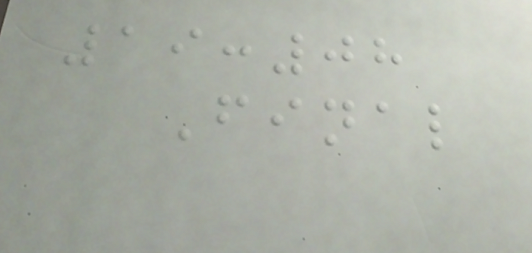19:08
Final
